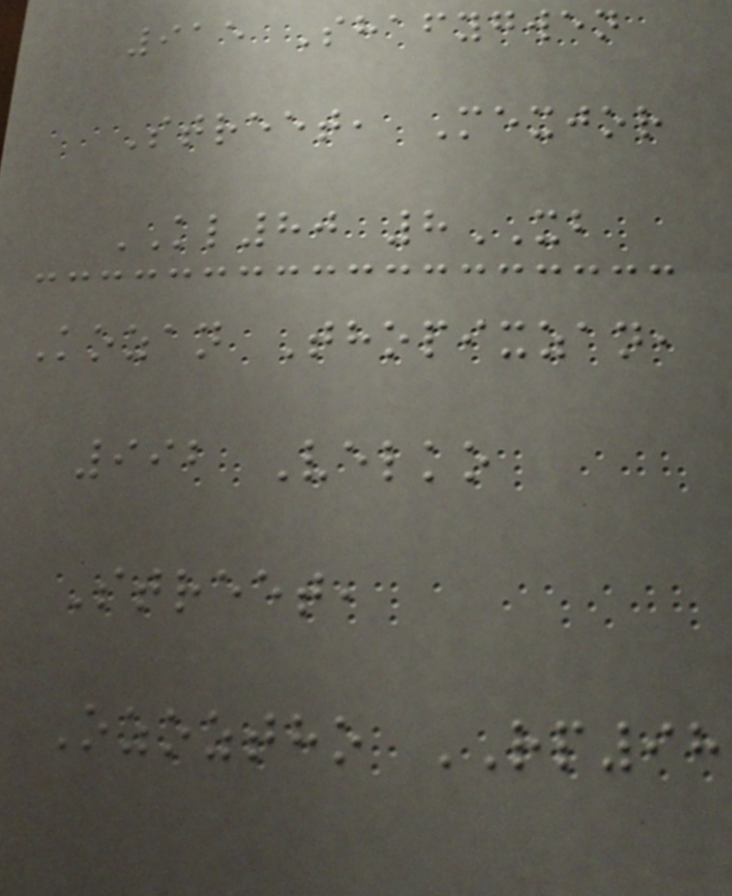915 Shafygwen
Street, Mexjor
KL80 8XB
Kozan Thopixzan,
992 Velko
Street,
Ozoztho RP98
